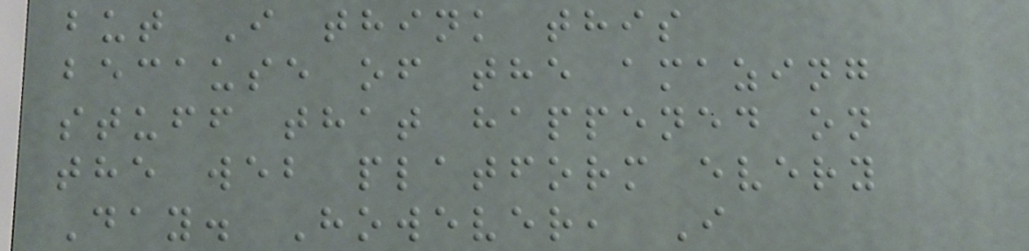but I think this
because of the amazing
stuff that happened on
the web platform every
Day. However, I
